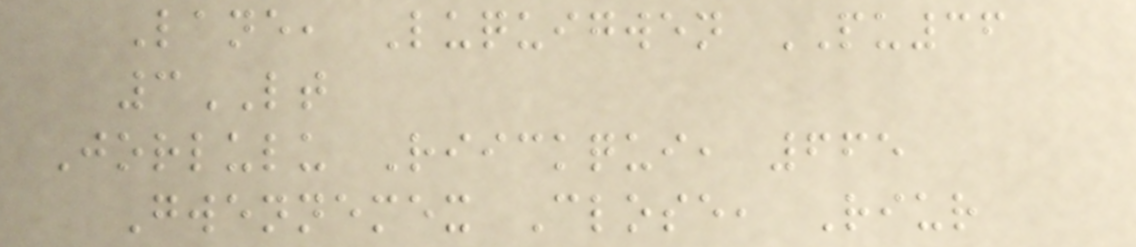Lane, Luquigwen PU36
3LT
Jorlulu Riickqui, 665
Gwennemex Close, Riur
